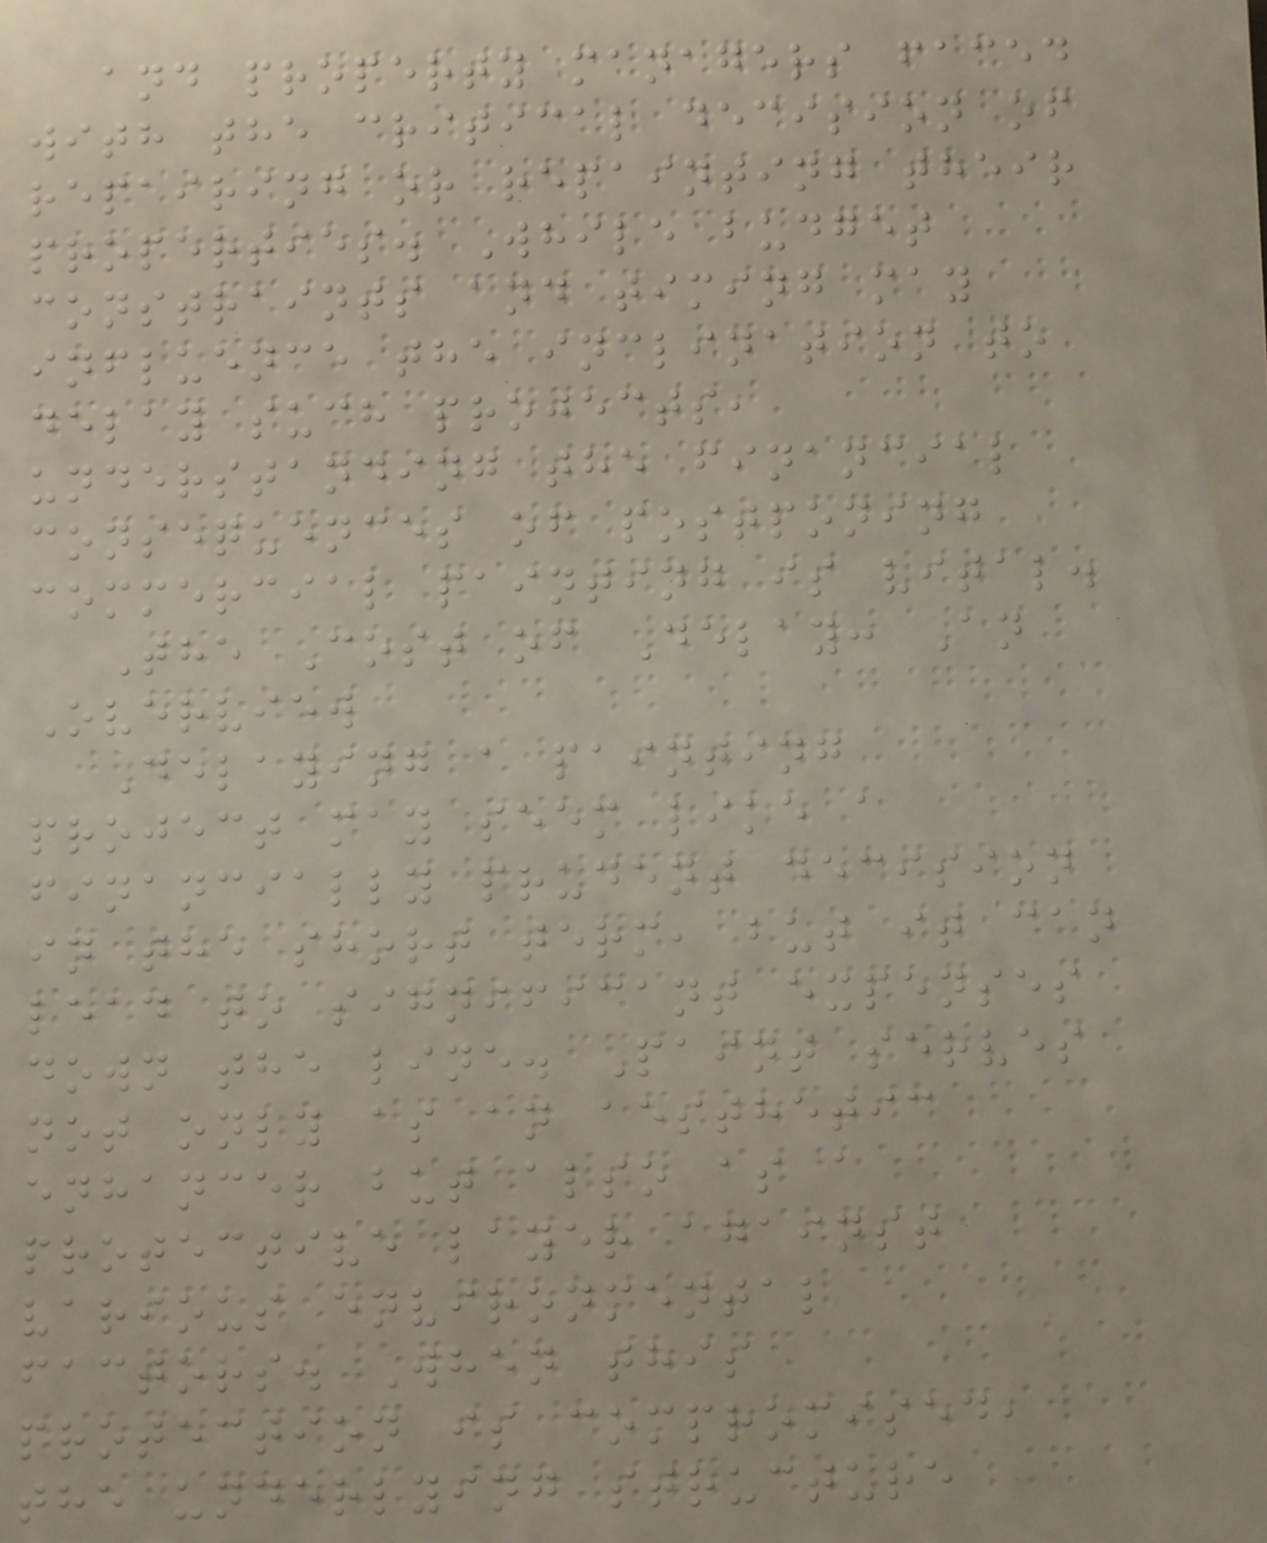and property managers faced
with the critical decision of
repairing or repainting their
properties. While budget
constraints and timing may
influence the inclination to
delay such projects,
understanding the financial
consequences of postponing
commercial painting is vital.
The Cost of Delay: An
Overview
Delaying a painting
project may seem like a
financially prudent decision
in the short term, but it can
lead to significant expenses
down the line. Paint serves
not only as an aesthetic
enhancer but also as a
protective layer against
various environmental
factors. When this
protection is compromised,
the underlying structure
